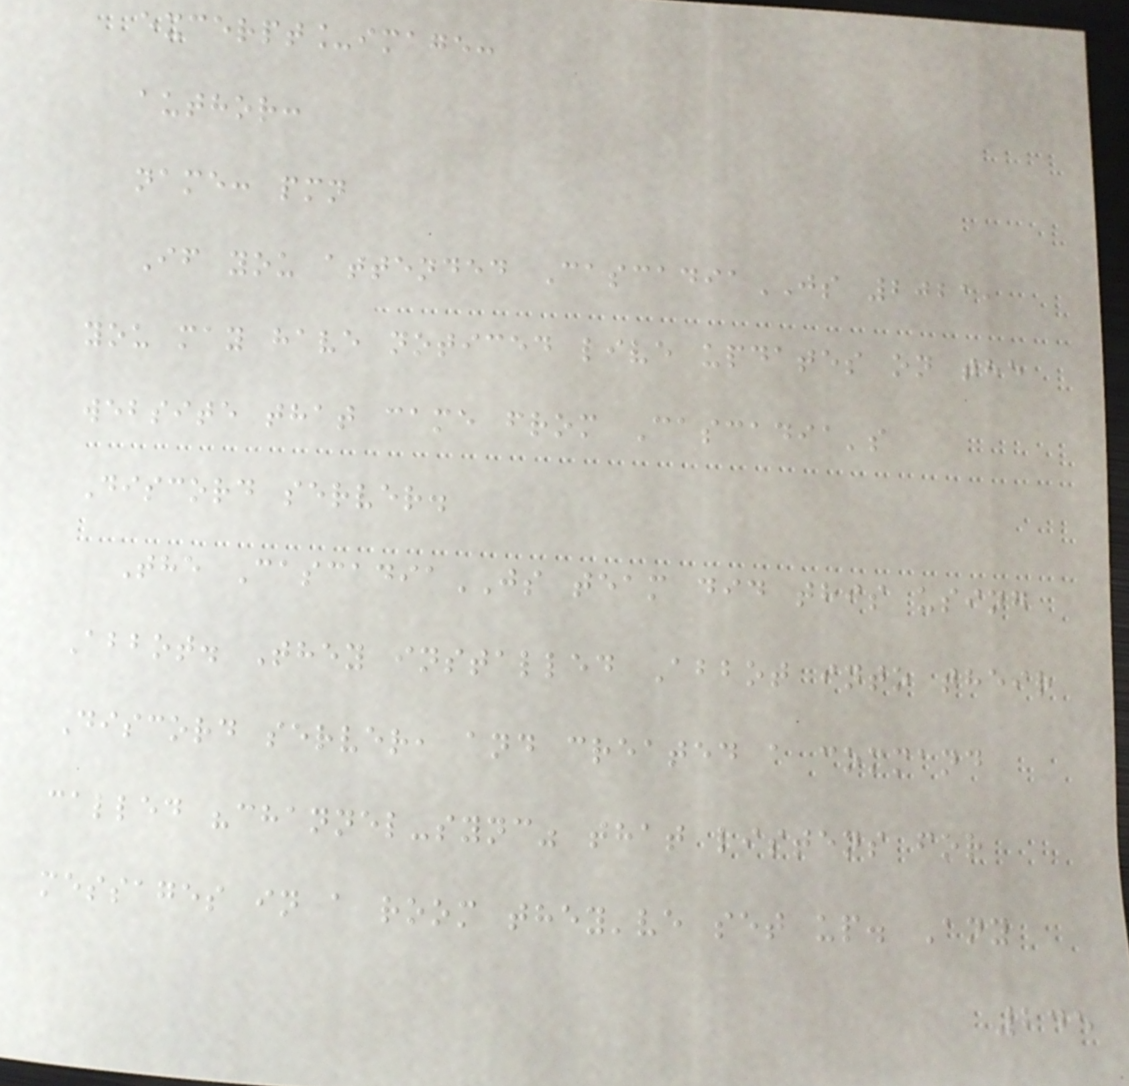excerpt_image:
author:
name: pmn
If you attended CascadiaJS 2021,
you may have noticed live updates on the
website that came from Cascadia's
Discord server.
The CascadiaJS team did this using
Abbot. They installed Abbot into their
Discord server, and created a command
called "channel-sync" that listens for
messages in a room they've set up. Any
245
